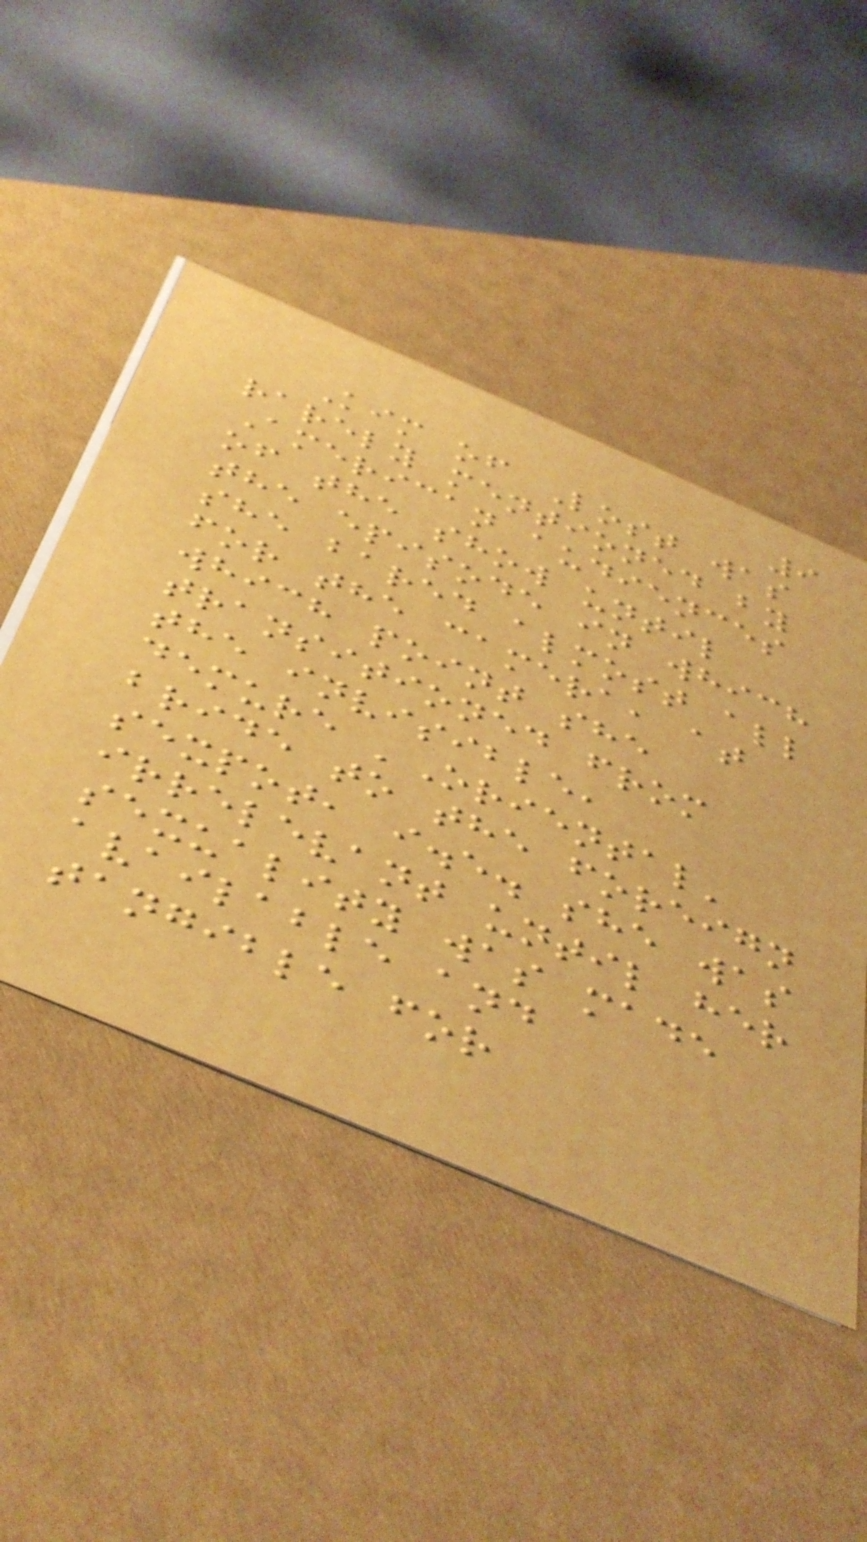9
Kim of Lost was
rarely mentioned by
American audiences
of the show until
the episode in which
she bared almost all
for the camera, at
which point she
transitioned from
the invisible,
demure 'Oriental'
bride to the foreign
sexpot, i.e. she was
irrelevant until her
sexuality was made
available and
tangible for
